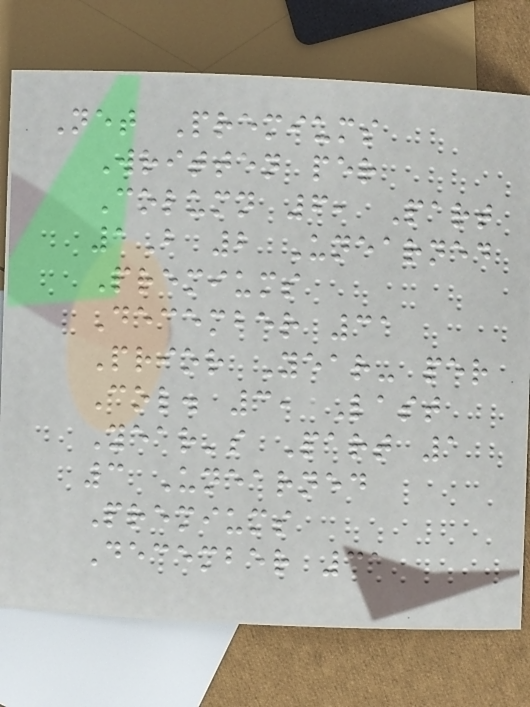Net Premiums
Written per
Column 6, Part
1B 2 Unearned
Premiums
December 31
Prior Year- per
Col. 3, Last
Year's Part 1
3 Unearned
Premiums
December 31
